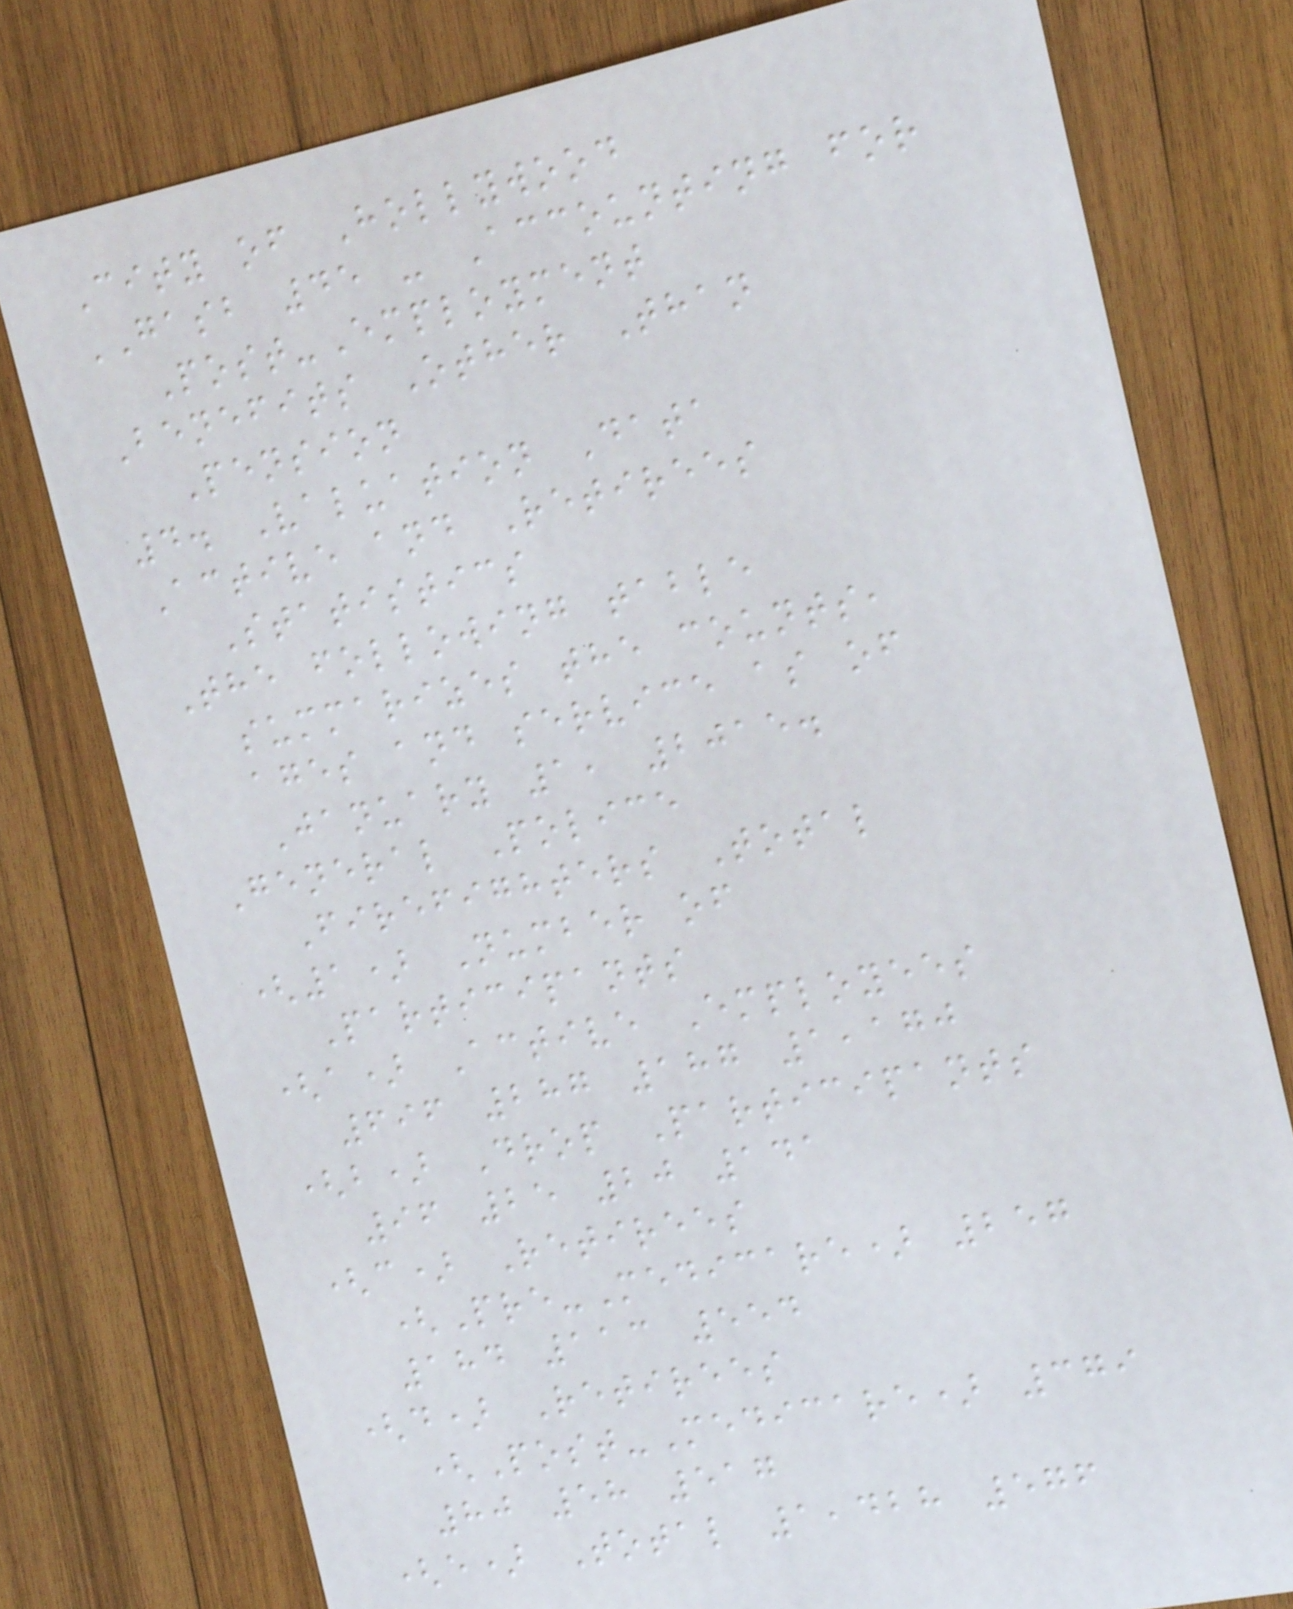City of Hollywood
GASB 45 - Accounting for
Post-Employment
Benefits Other Than
Pension
4. Valuation Data
Active and Retirees
Statistics
The following table
summarizes the counts,
ages and service as of
January 1, 2015.
General Police
Firefighters Total
(1) Number of
Participants
(a) Active Employees
696 287 187 1,170
(b) Drop Participants
96 25 20 141
(c) Retirees
(Pre-Medicare) 257
184 113 554
(d) Retirees
(Post-Medicare) 379
80 58 517
(e) Total 1,428 576
